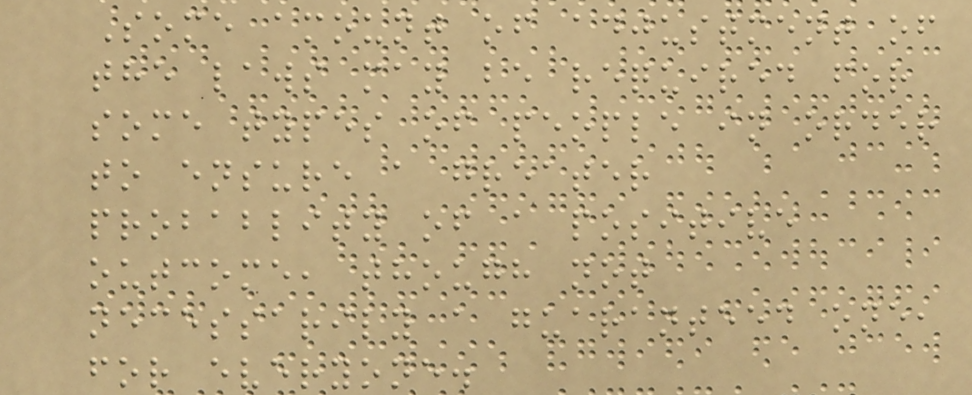Some amount of adjustment of
the laws may be required for
some types of people in order
to ensure a greater
probablity of a positive
outcome, though not
necessarily a guaranteed one,
for everyone.
